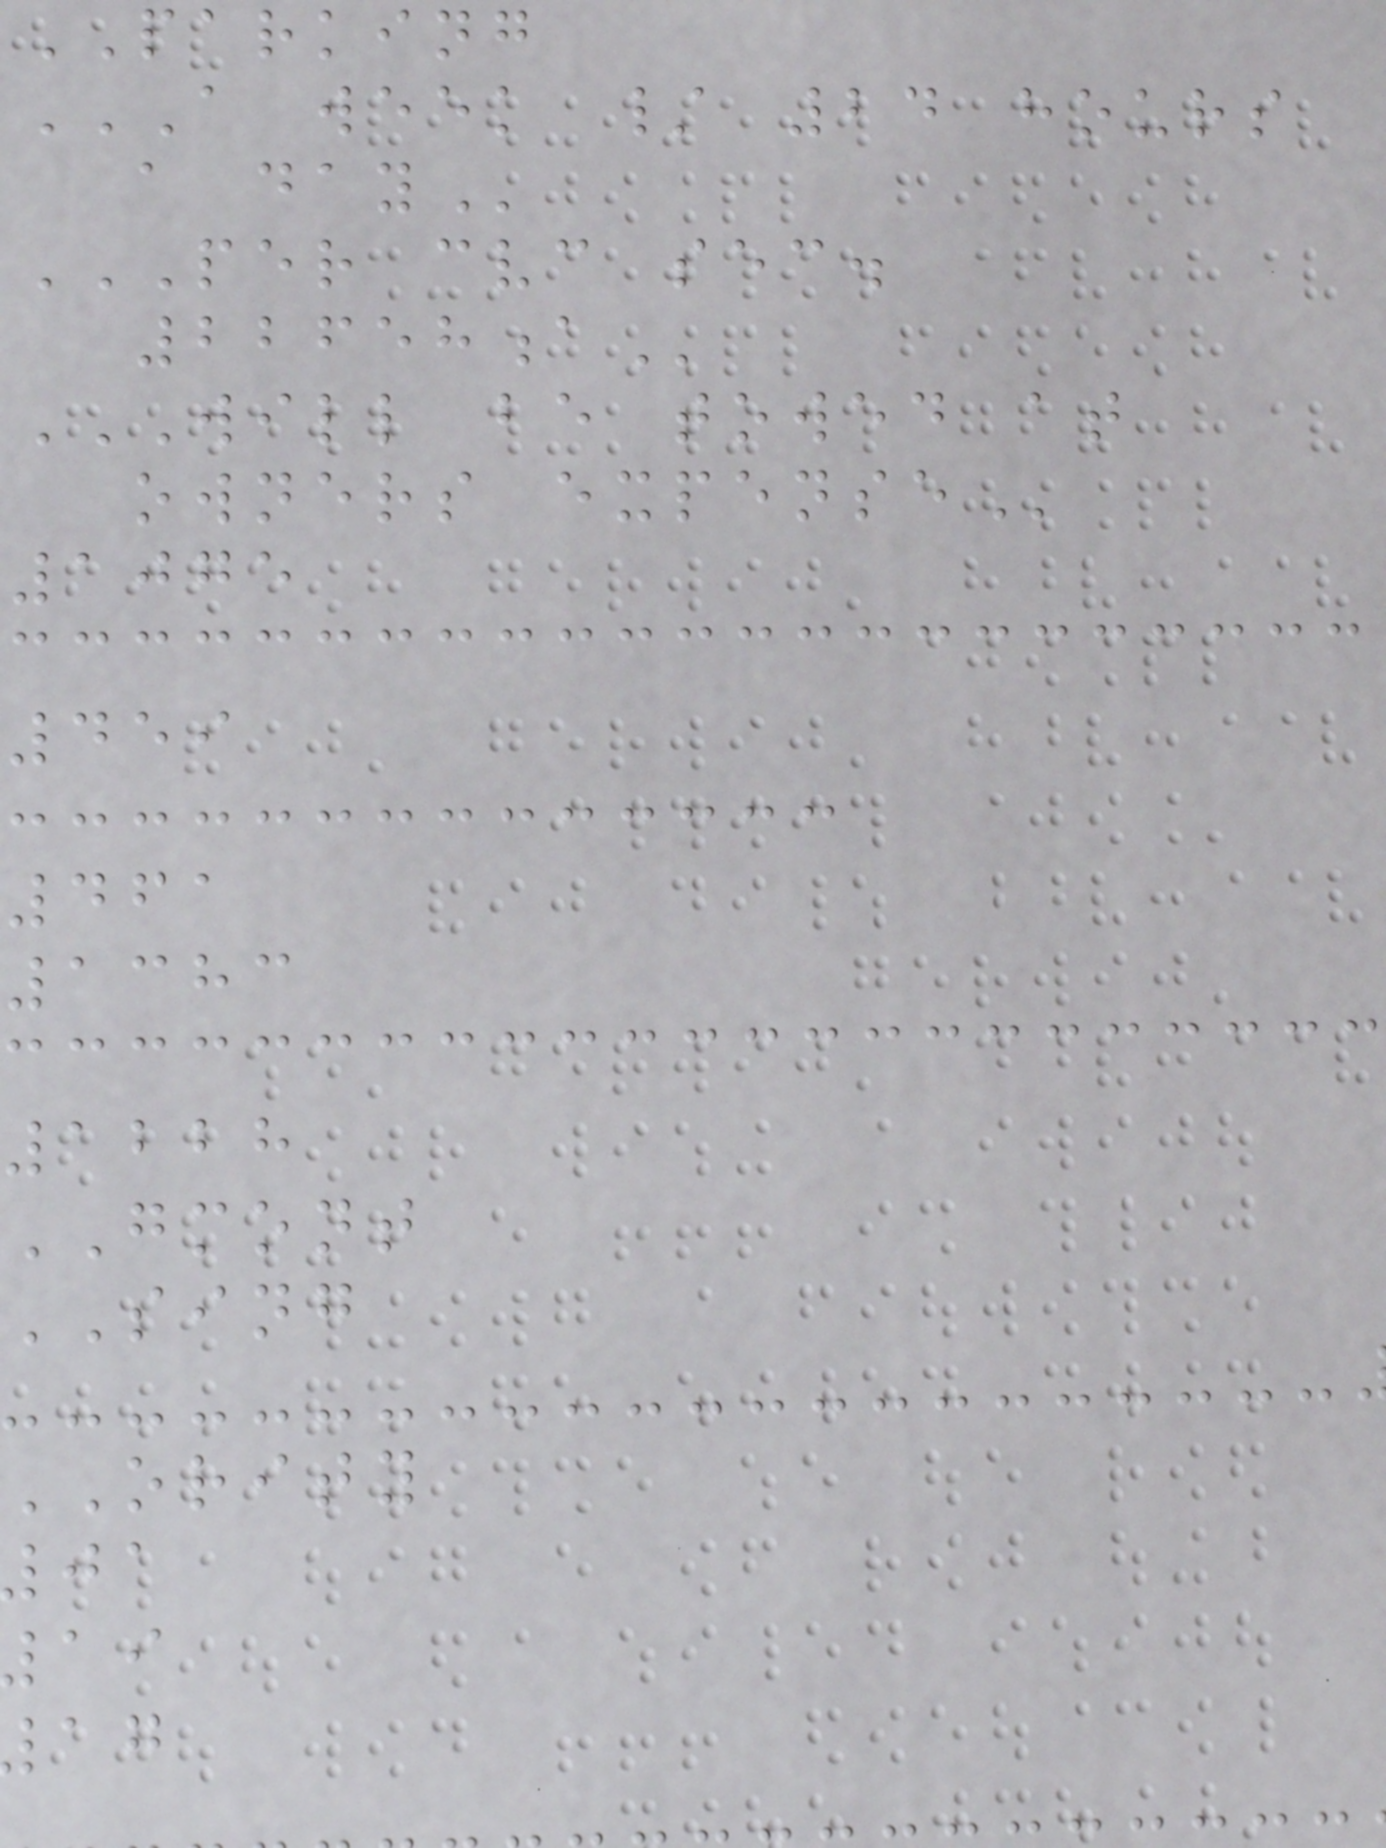PARKING
A WEEK / 24 HOURS
PER CVC SEC.
WILL BE TOWED AT
owners
1075
459
461
1383
1228
GMONT
SING
ority
